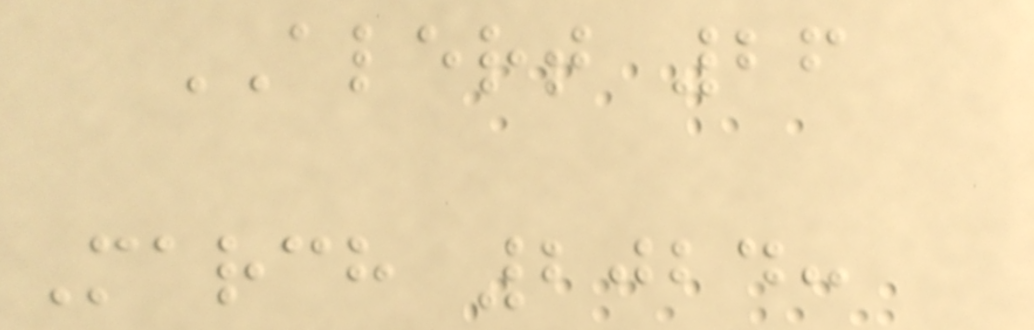ALERT 26
March 2024:
